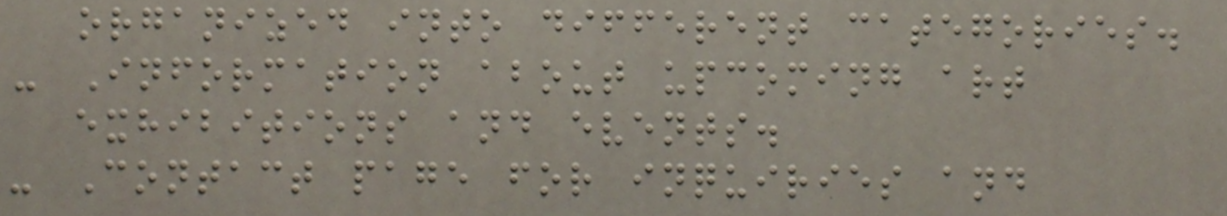organized into different categories.
- Information about upcoming art
exhibitions and events.
- Contact page for inquiries and
